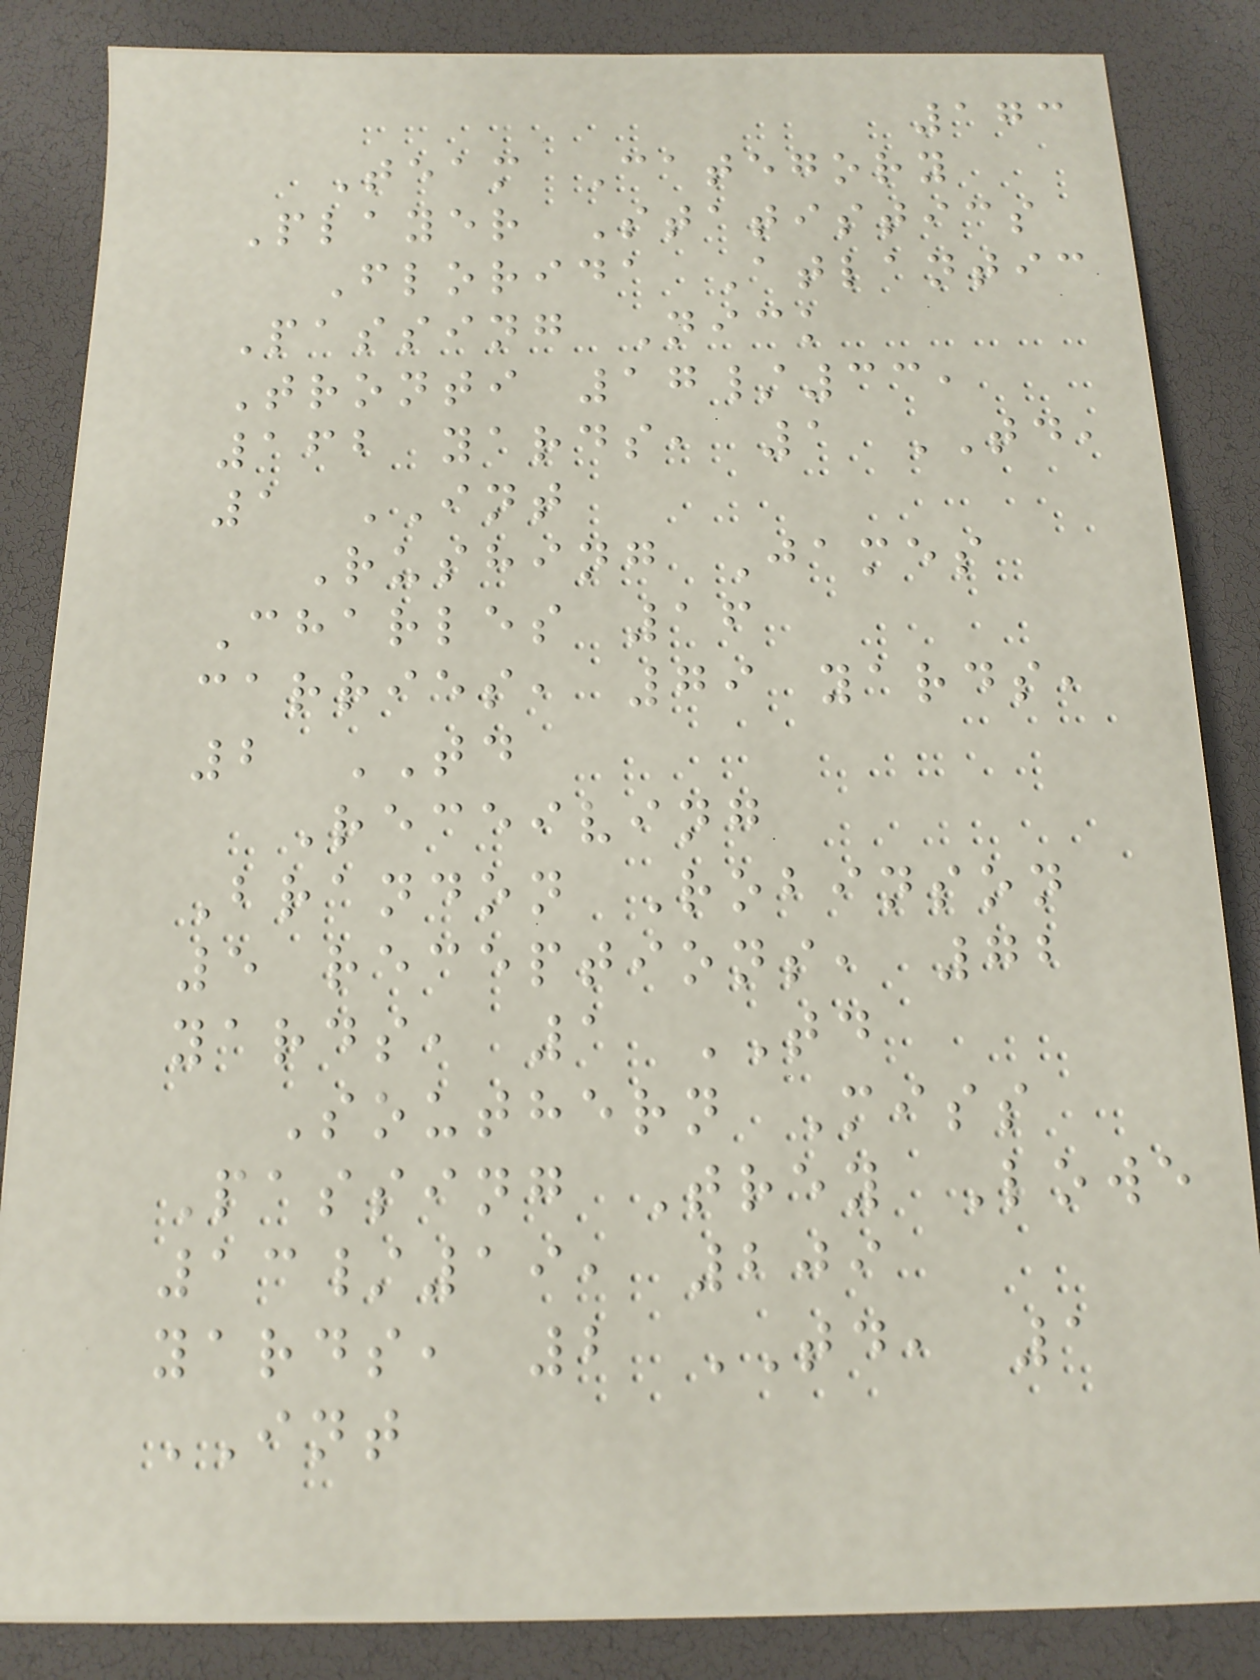173
Team Category
Player Statistics
Florida Atlantic
Passing Nick
Tronti 17/33,
162 yards, 1 TD,
1 INT
Rushing James
Charles 16
carries, 79 yards,
2 TD
Receiving
Brandon Robinson
5 receptions, 72
yards, 1 TD
Southern Miss
Passing Trey Lowe
13/19, 209
yards, 2 TD, 1
INT
